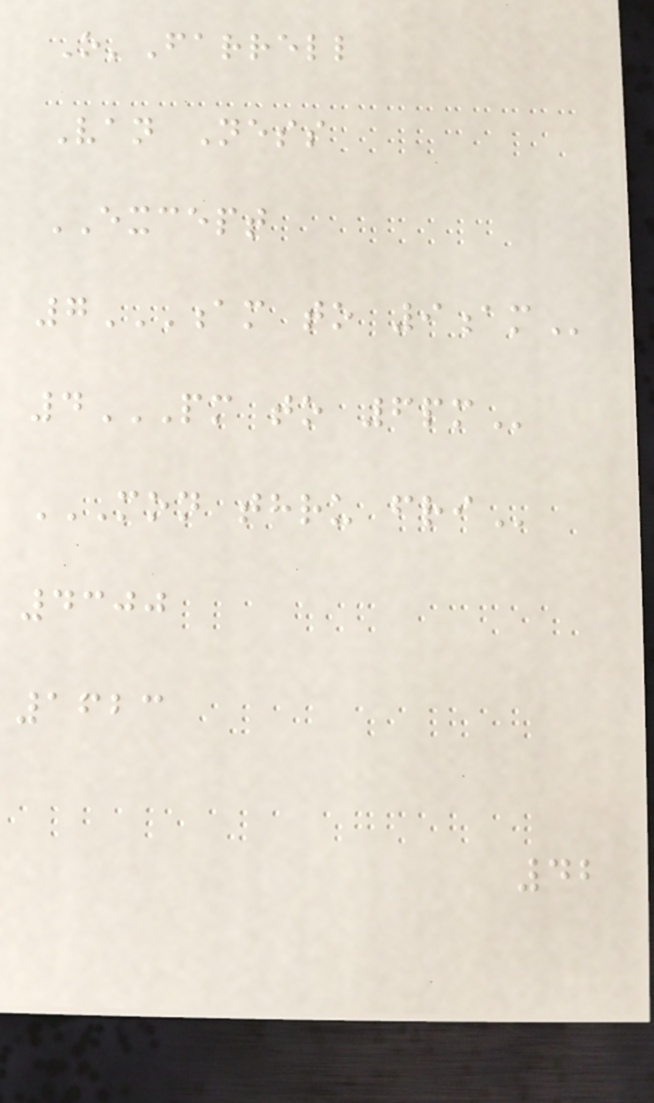O'Farrell
Van Ness
EXCEPT
7AM TO 9AM
4PM TO 6PM
MON THRU FRI
4300
1623
42
